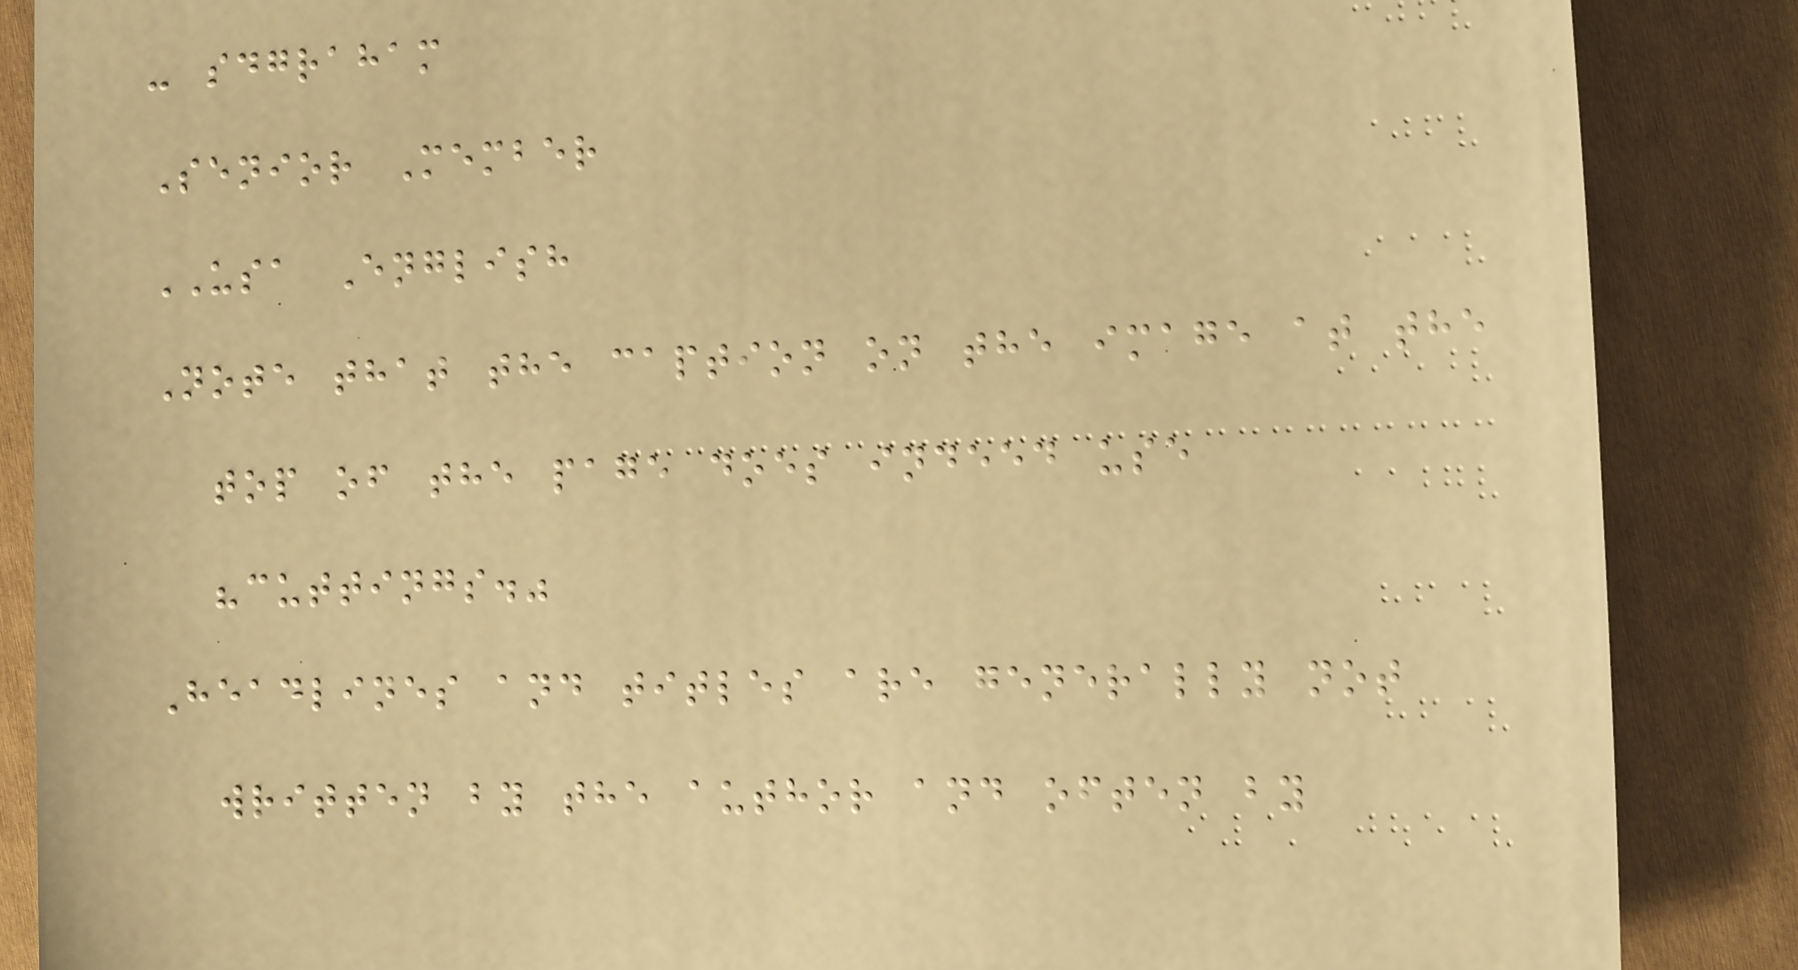- sdgraham
Senior Member
USA English
Note that the caption on the image at the
top of the page does indeed use
"cuttings."
Headlines and titles are generally not
written by the author and often by
